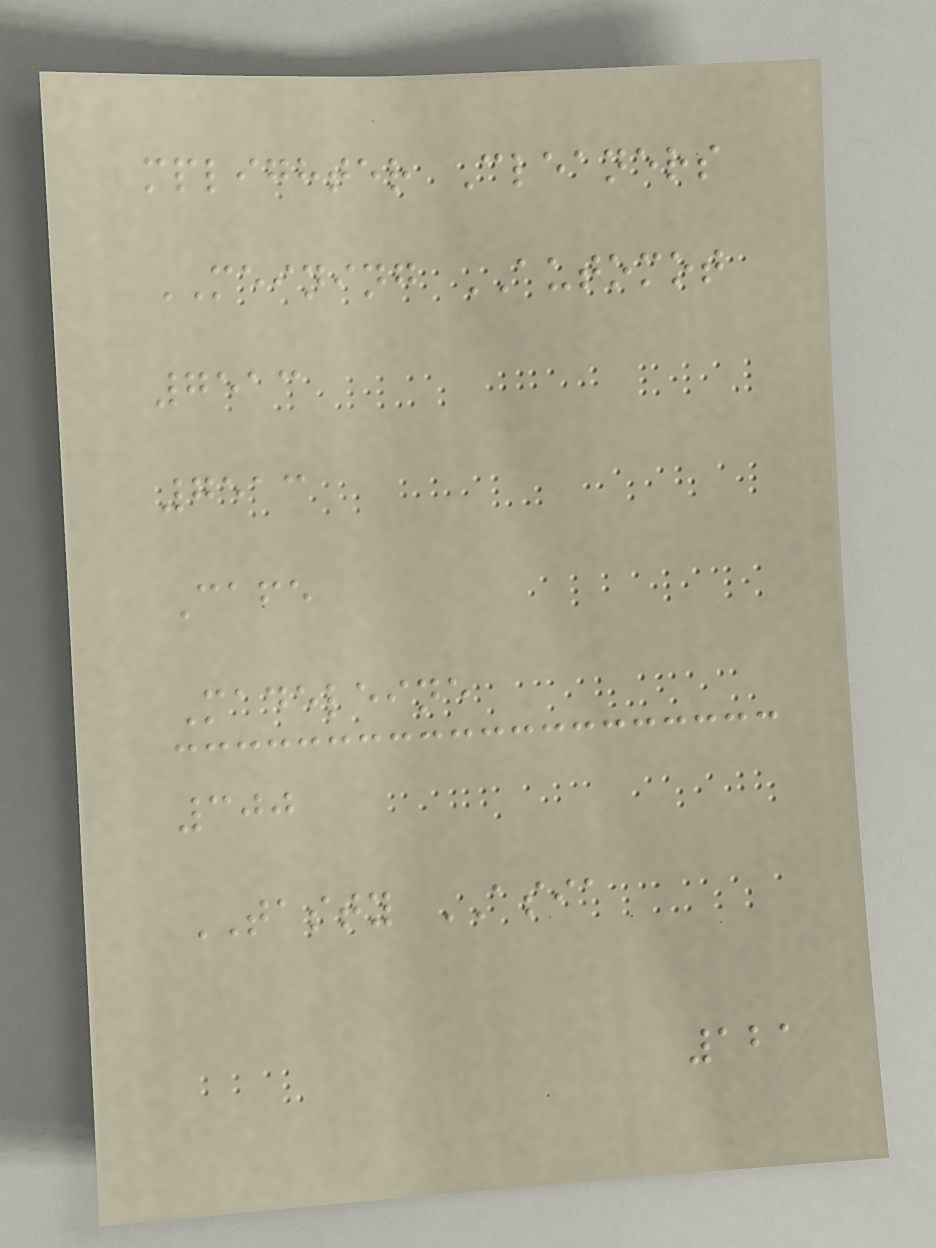mplighter Cleaners
MEINING AUTOMOT
7513
7513
Cafe
Madeleine
300
TASTY ASIA
121
